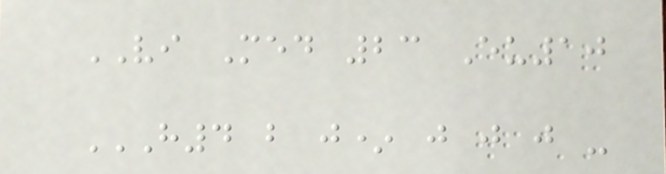VI Med 23 Eu10
H4 B J* J J J -
